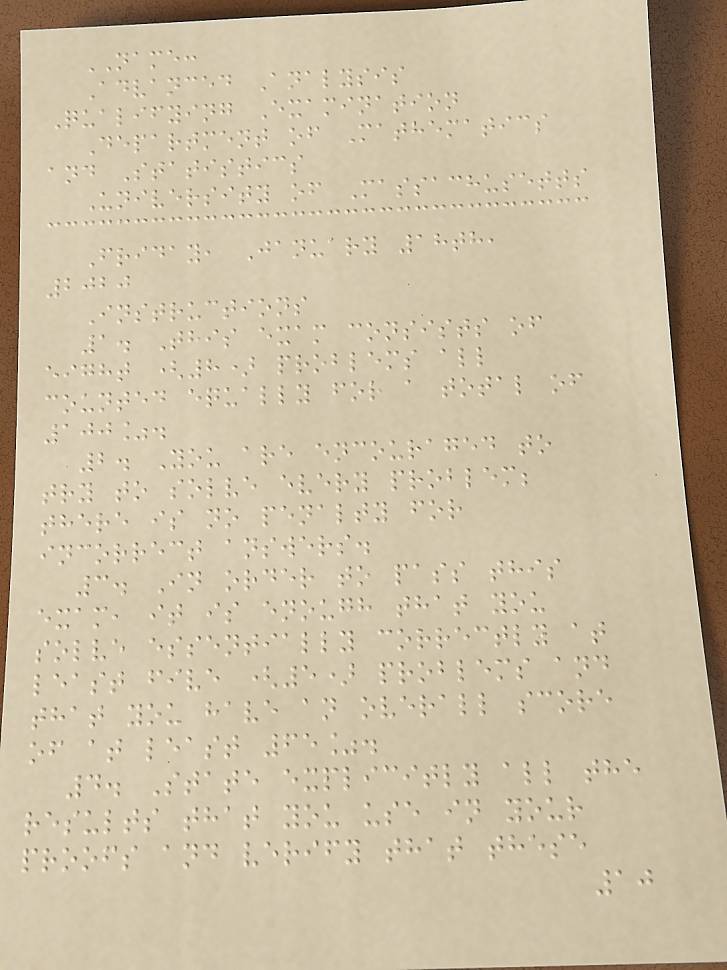NAME:
Advanced Analysis
Qualifying Examination
Department of Mathematics
and Statistics
University of Massachusetts
Friday, January 18th,
2020
Instructions
1. This exam consists of
eight (8) problems all
counted equally for a total of
100%.
2. You are encouraged to
try to solve every problem;
there is no penalty for
incorrect answers.
3. In order to pass this
exam, it is enough that you
solve essentially correctly at
least five (5) problems and
that you have an overall score
of at least 65%.
4. State explicitly all the
results that you use in your
proofs and verify that these
10
